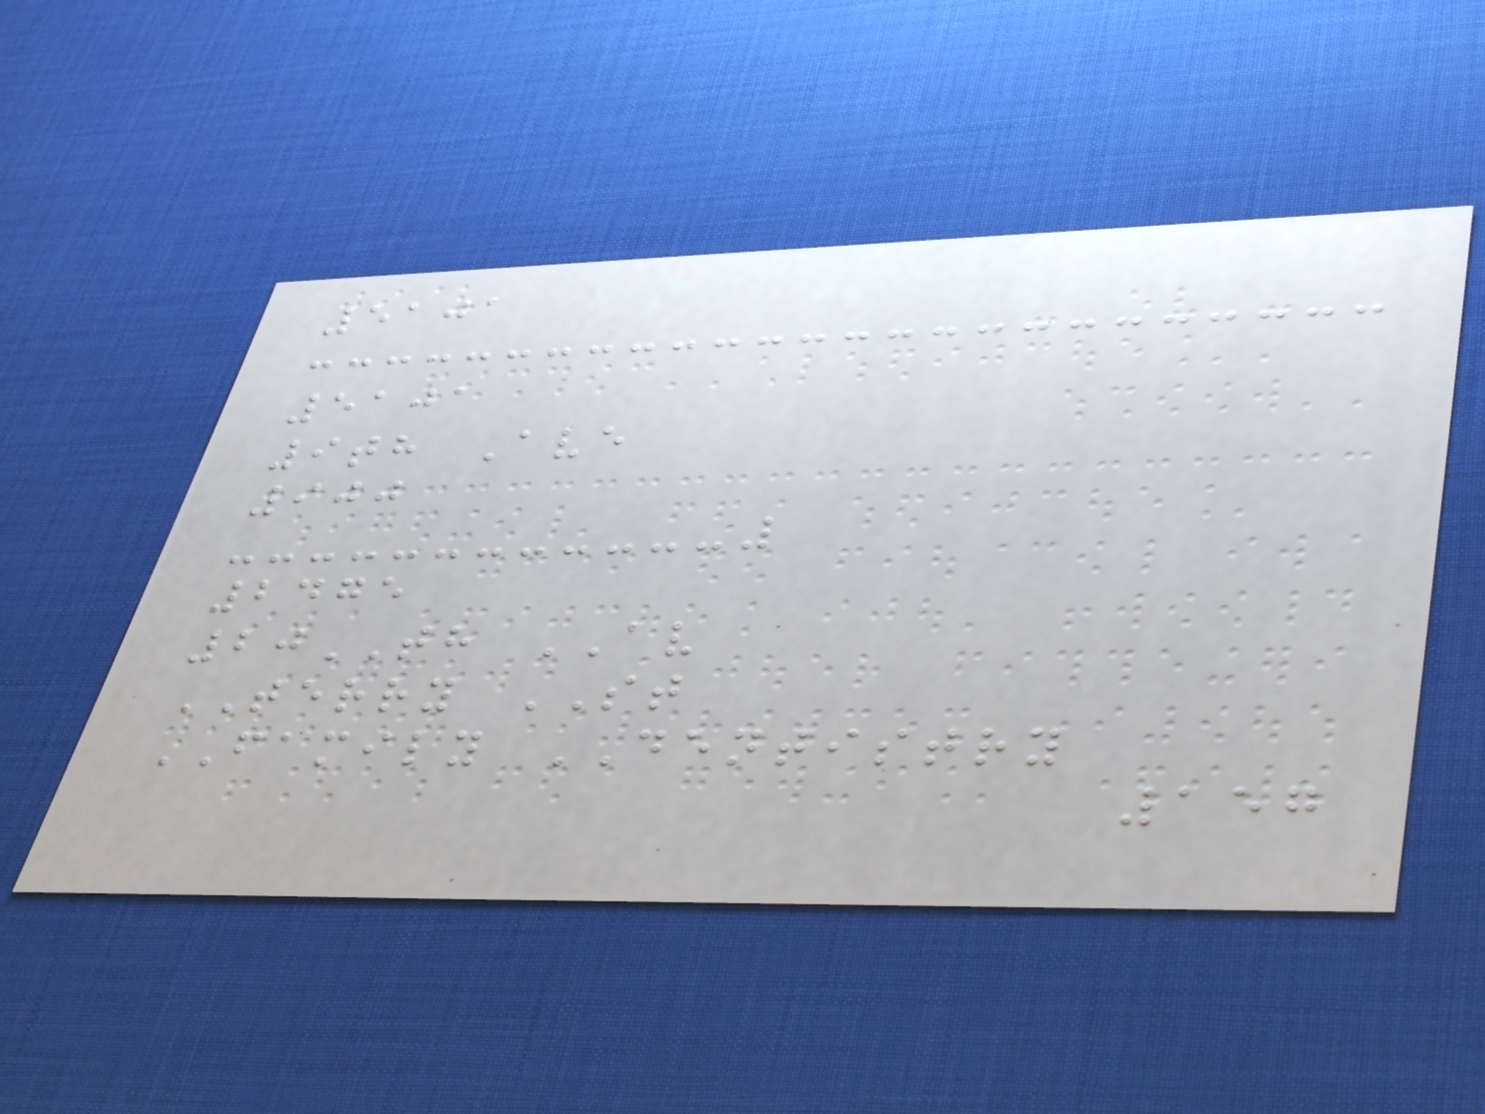5101
5101
9th Ave
900
2475
20TH AV
TERRY ST
FAMILY DENTISTRY
157
